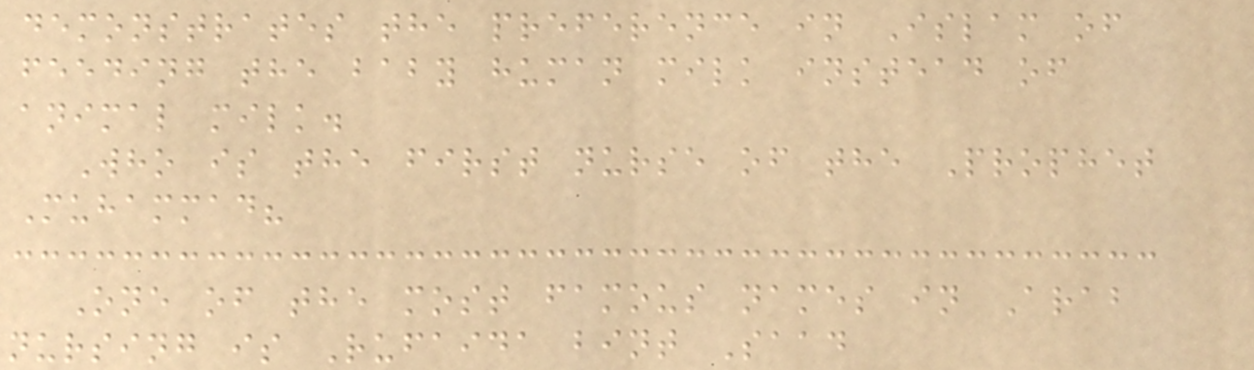demonstrates the preference in Islam of
feeding the baby human milk instead of
animal milk.
Who is the first nurse of the Prophet
Muhammad?
One of the most famous names in Arab
nursing is Rufaida bint Saad
